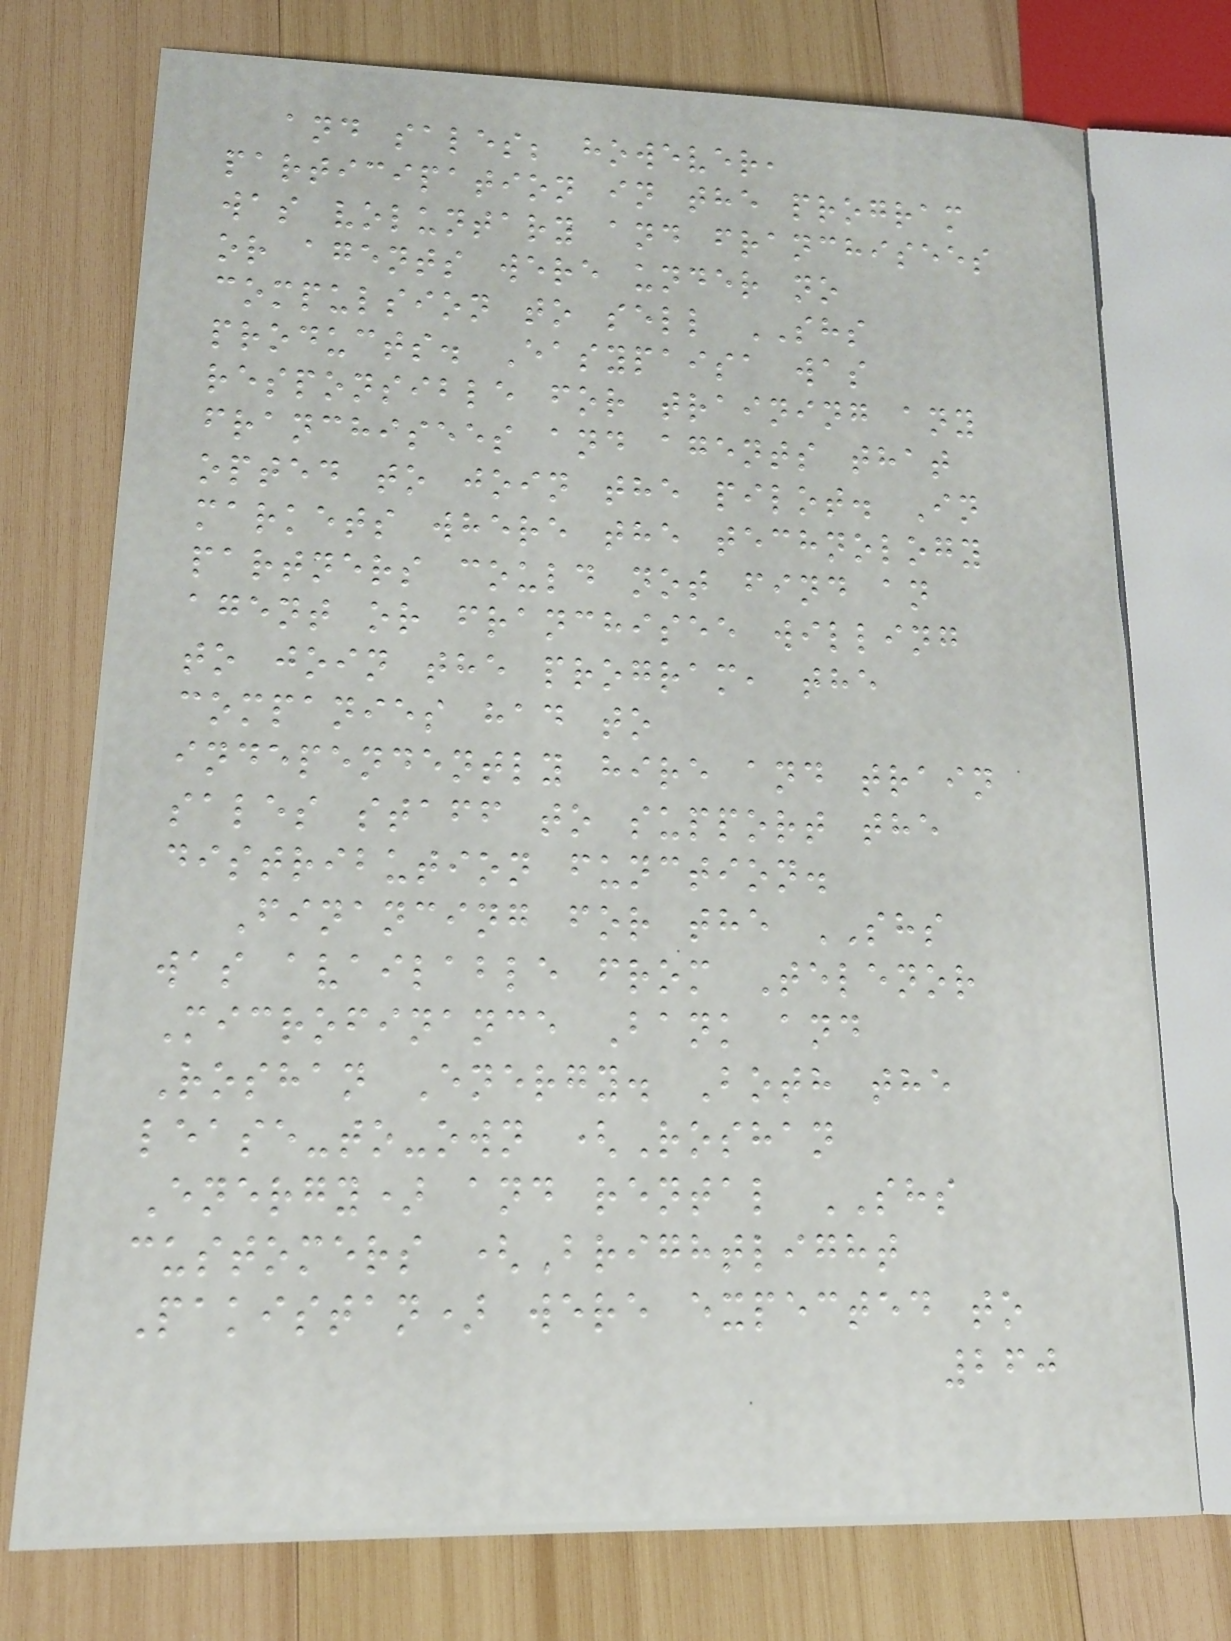and sales; however,
participation in the program
was voluntary and franchisees
or agents were under no
compulsion to sell SHS
products. Easypaisa was
responsible for training any
franchisees and agents that
opted to join the pilot. In
markets where the technology
partners could not find an
agent or franchisee willing
to join the program, the
companies had to
independently hire and train
sales staff to support the
distribution function.
Financing for the SHS
was available from Telenor
Microfinance Bank and
Roshan Energy. Both the
lease-to-own (Roshan
Energy) and rental SHS
customers (Brightlight
Pakistan) were expected to
260
